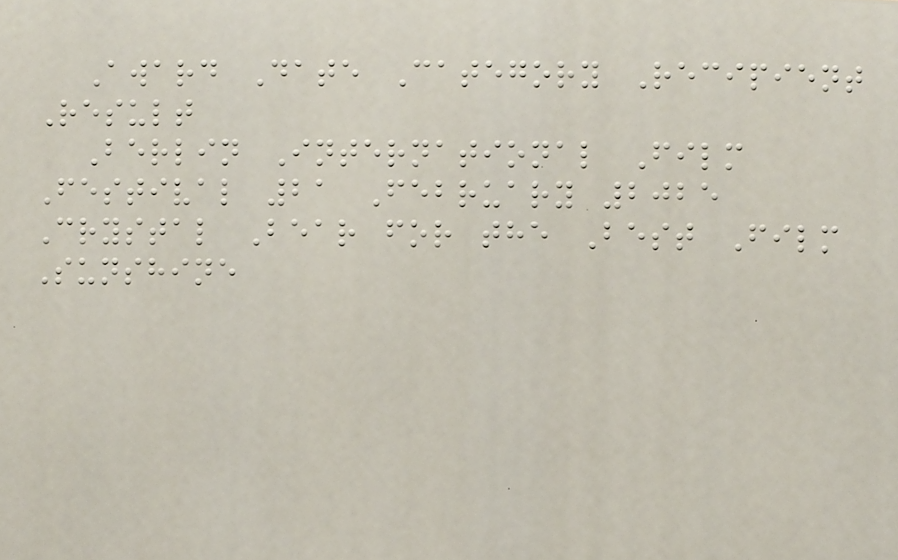Award Date Category Recipient
Result
Berlin International Film
Festival 21 February 2025
Crystal Bear for the Best Film
Sunshine
